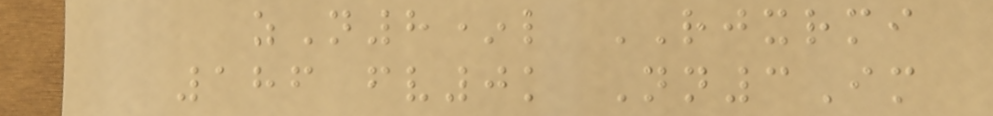zN8*l RJXRMI
186 fv0k Nn3Im
